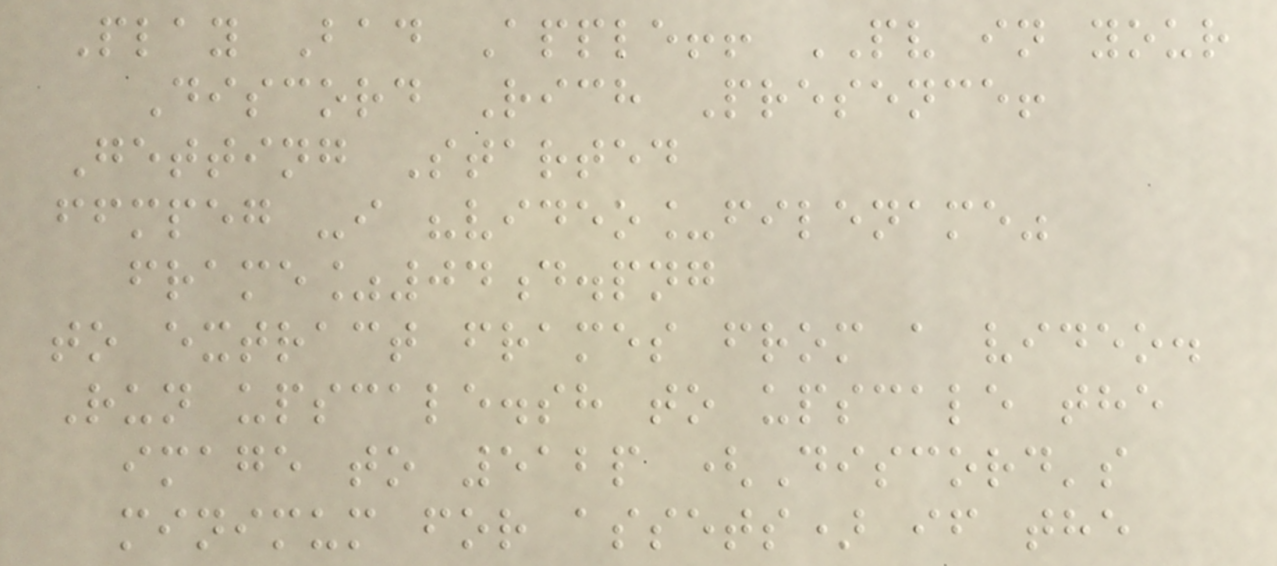Play Bad Apple!! PV in your
Discord Rich Presence!
Getting Started
ffmpeg -i "video_filename"
frame%04d.png
to extract frames from a video.
Run upscale.sh to upscale the
image to 512p (Discord's
minimum for assets) if the
